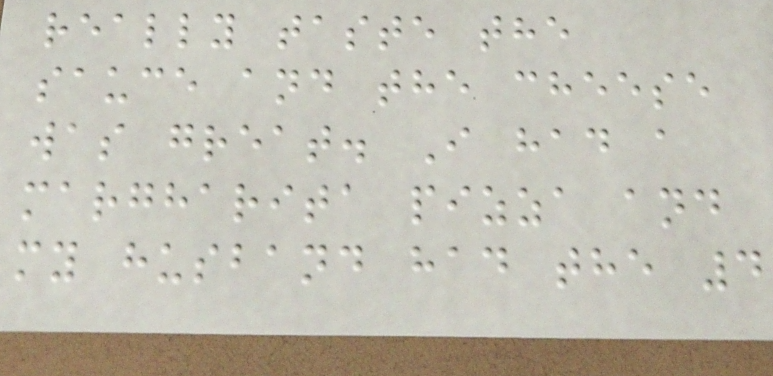really taste the
sauce and the cheese
was great. I had a
margharita pizza and
my husband had the 4
